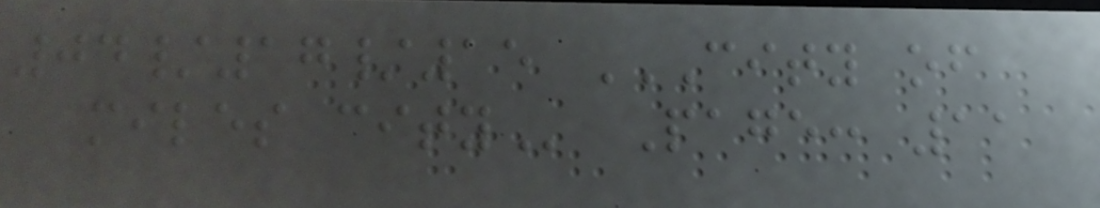04/17/15 CITY OF
MILES CITY Page: 11
